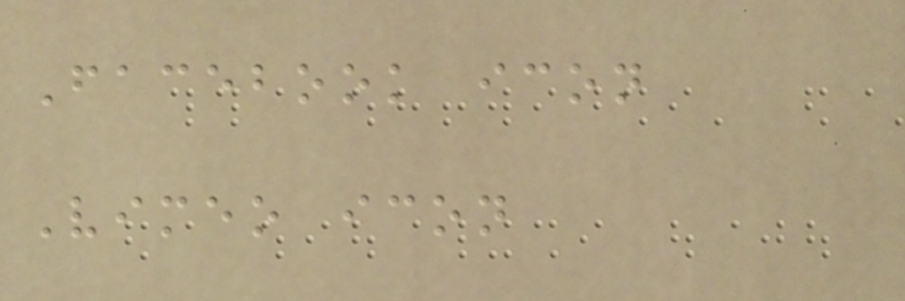Facebook icon
Vimeo icon
